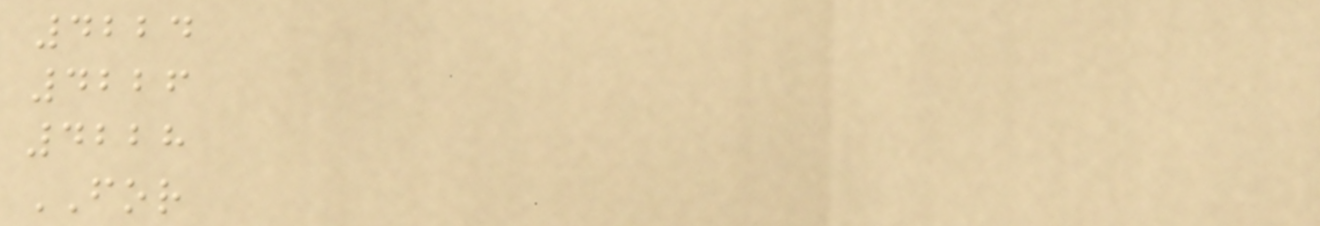4224
4226
4228
FOR
